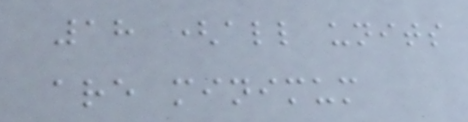18 (all units
are minimum
